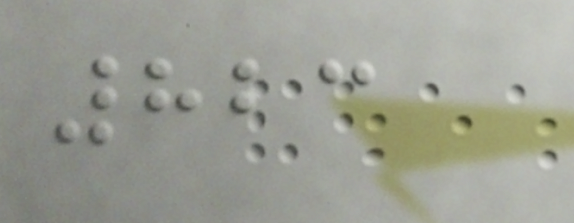823
